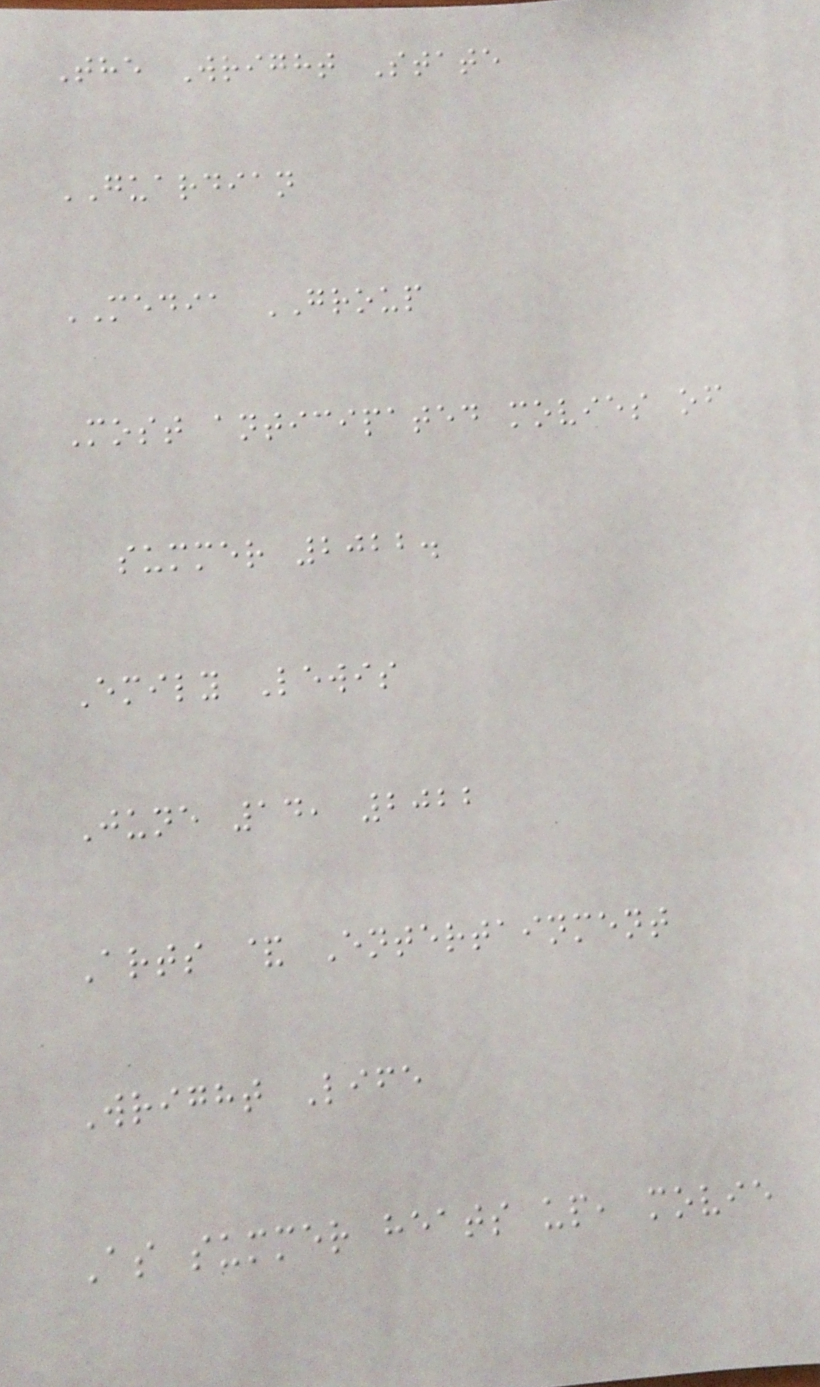The Wright State
GUARDIAN
MEDIA GROUP
Most anticipated movies of
summer 2022.
Emily Lewis
June 14, 2022
Arts & Entertainment
Wright Life
As summer heats up, movie
